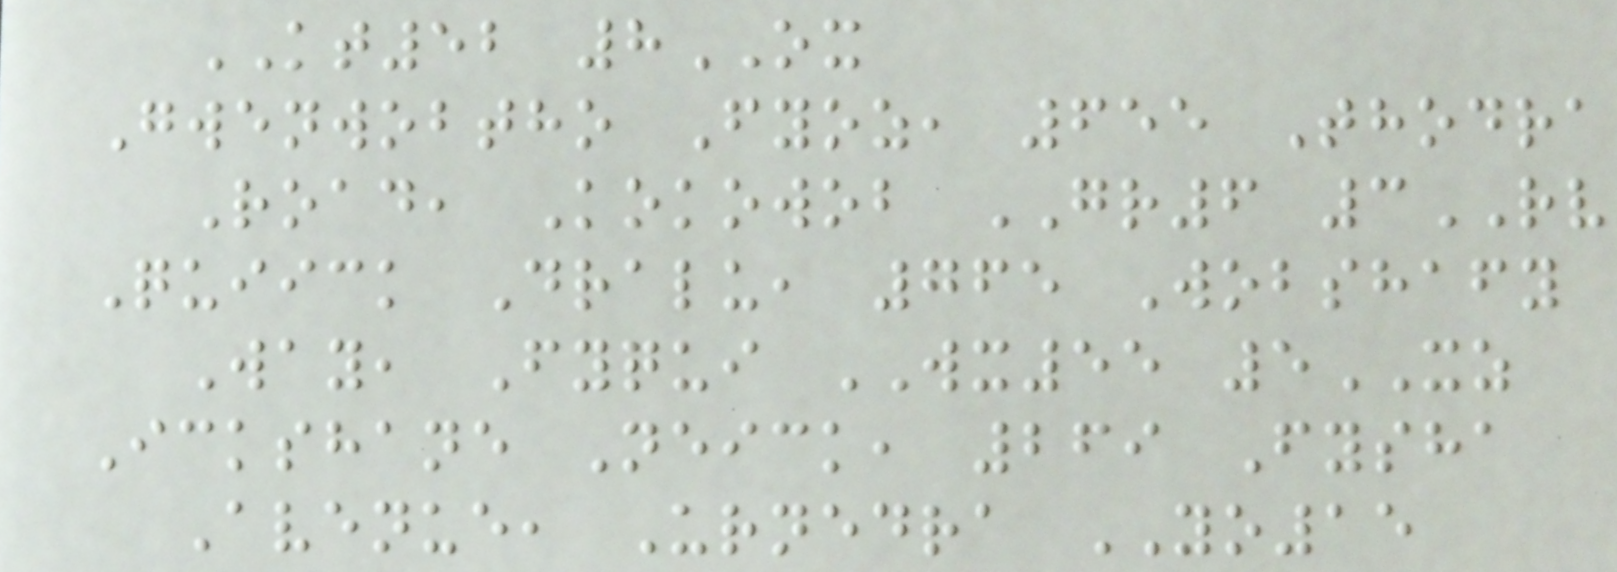KT52 8OX
Gwenwobtho Fyoz, 655 Thodra
Road, Kokowob GR6 3RV
Quiick Dralu, 765 Wobshafy
Way, Fyqui WX55 5XZ
Ickshane Neick, 269 Fysha
Avenue, Urnedra YO15
